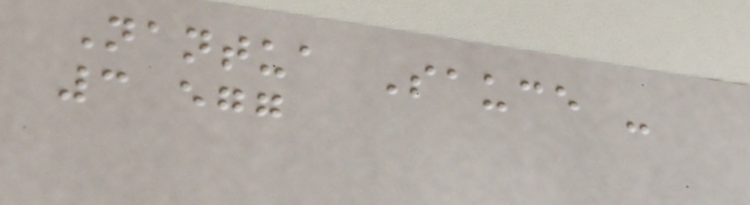Nantua Sauce -
3 egg
